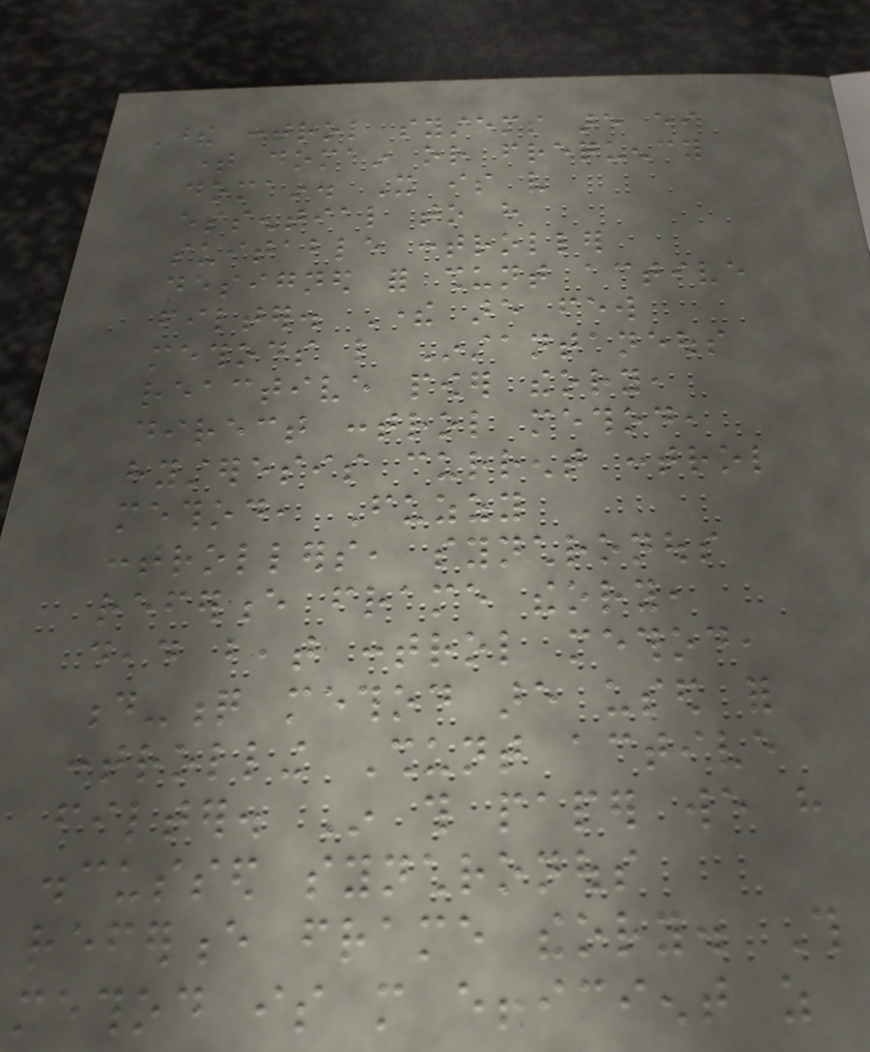These control systems are either
time domain or frequency
domain. It is very
essential to have
suitable controller
designed for shunt active
filter. There are few
methods like Instantaneous
reactive power theory,
direct control method,
hysteresis current control
method, Fuzzy
controllers, synchronous
reference frame theory,
dead beat control method,
d-q method are used for
controlling Shunt active
filter. In this paper we have
discussed synchronous
reference frame theory. This
method is more efficient as
